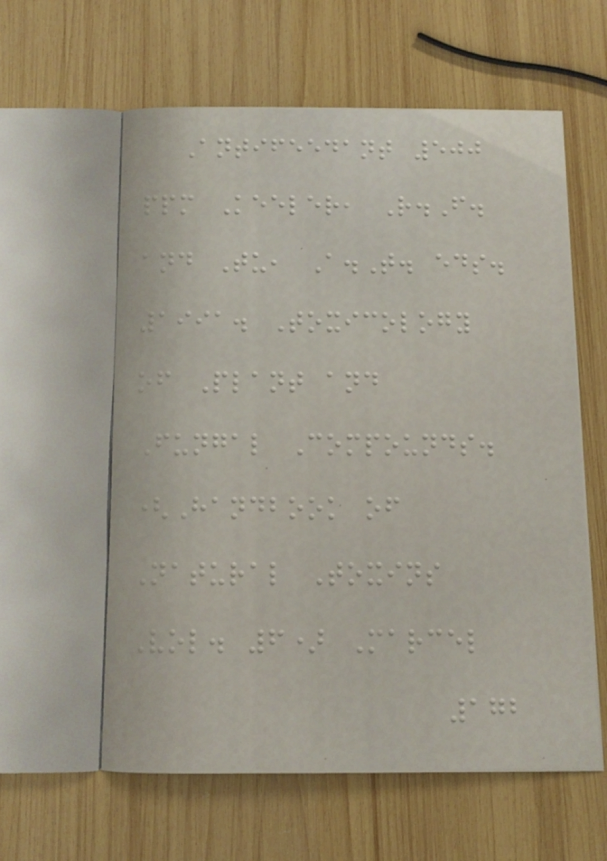Antifeedant 500
ppm Keeler, R.F.
and Tu, A.T. eds.
1991. Toxicology
of Plant and
Fungal Compounds.
(Handbook of
Natural Toxins
Vol. 6) Marcel
172
